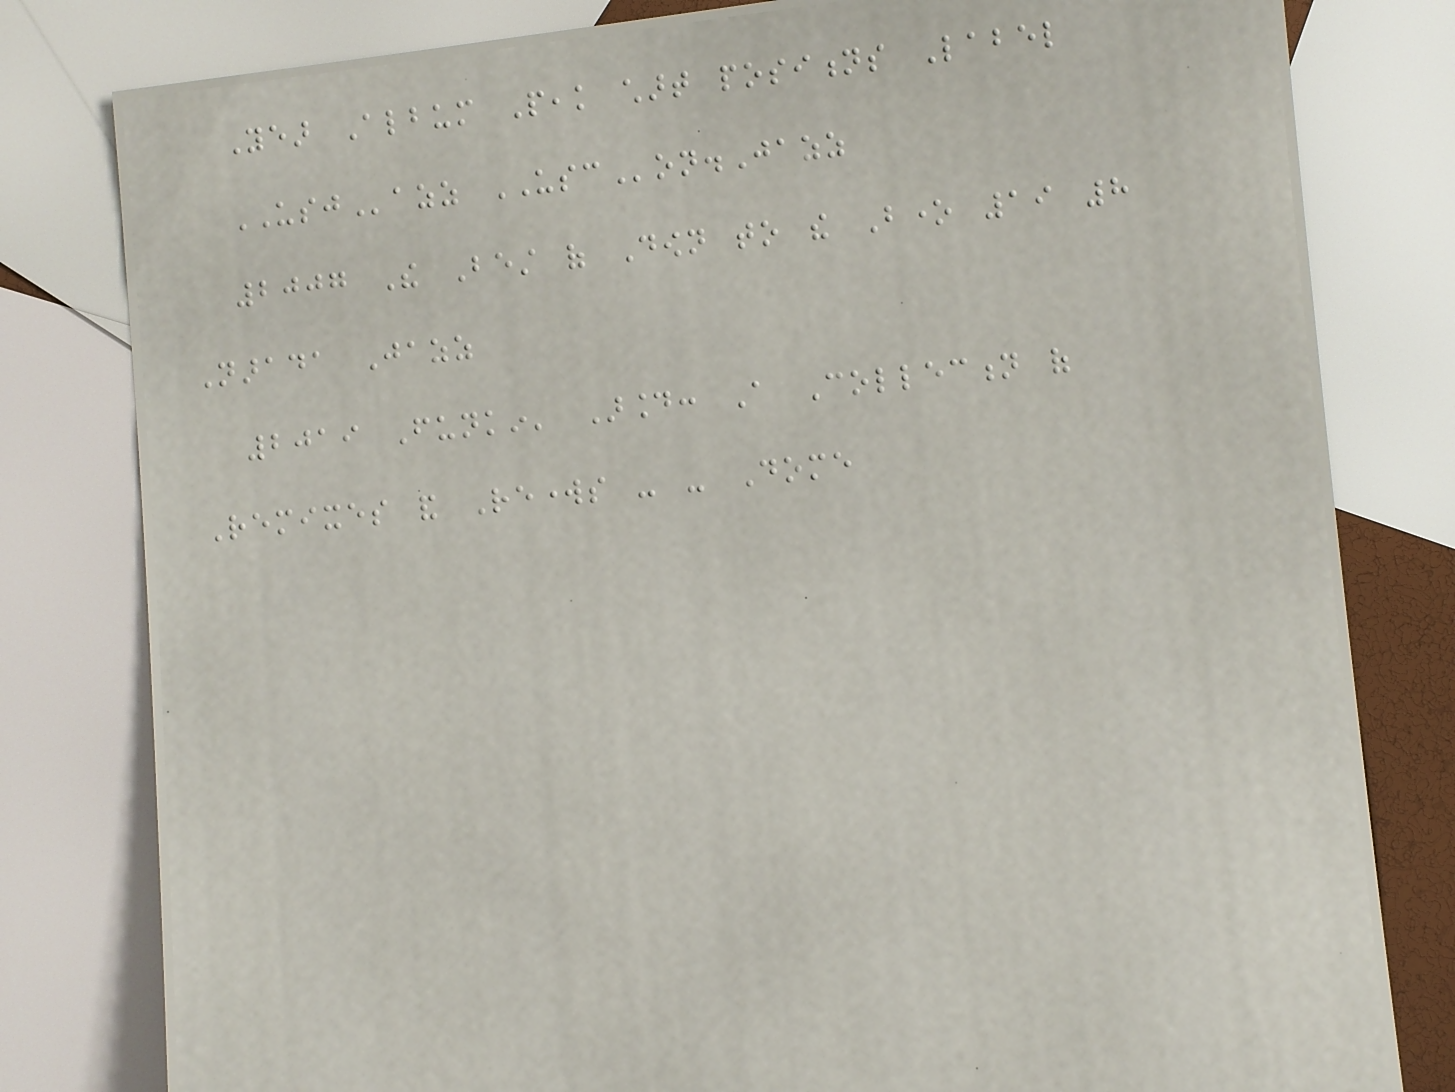Year Album Peak chart positions Label
USJazz USCon.Jazz
2007 The Best of Down to the Bone 19 8
Narada Jazz
2019 Funkin' Around: A Collection of
Remixes and Reworks - - Dome
